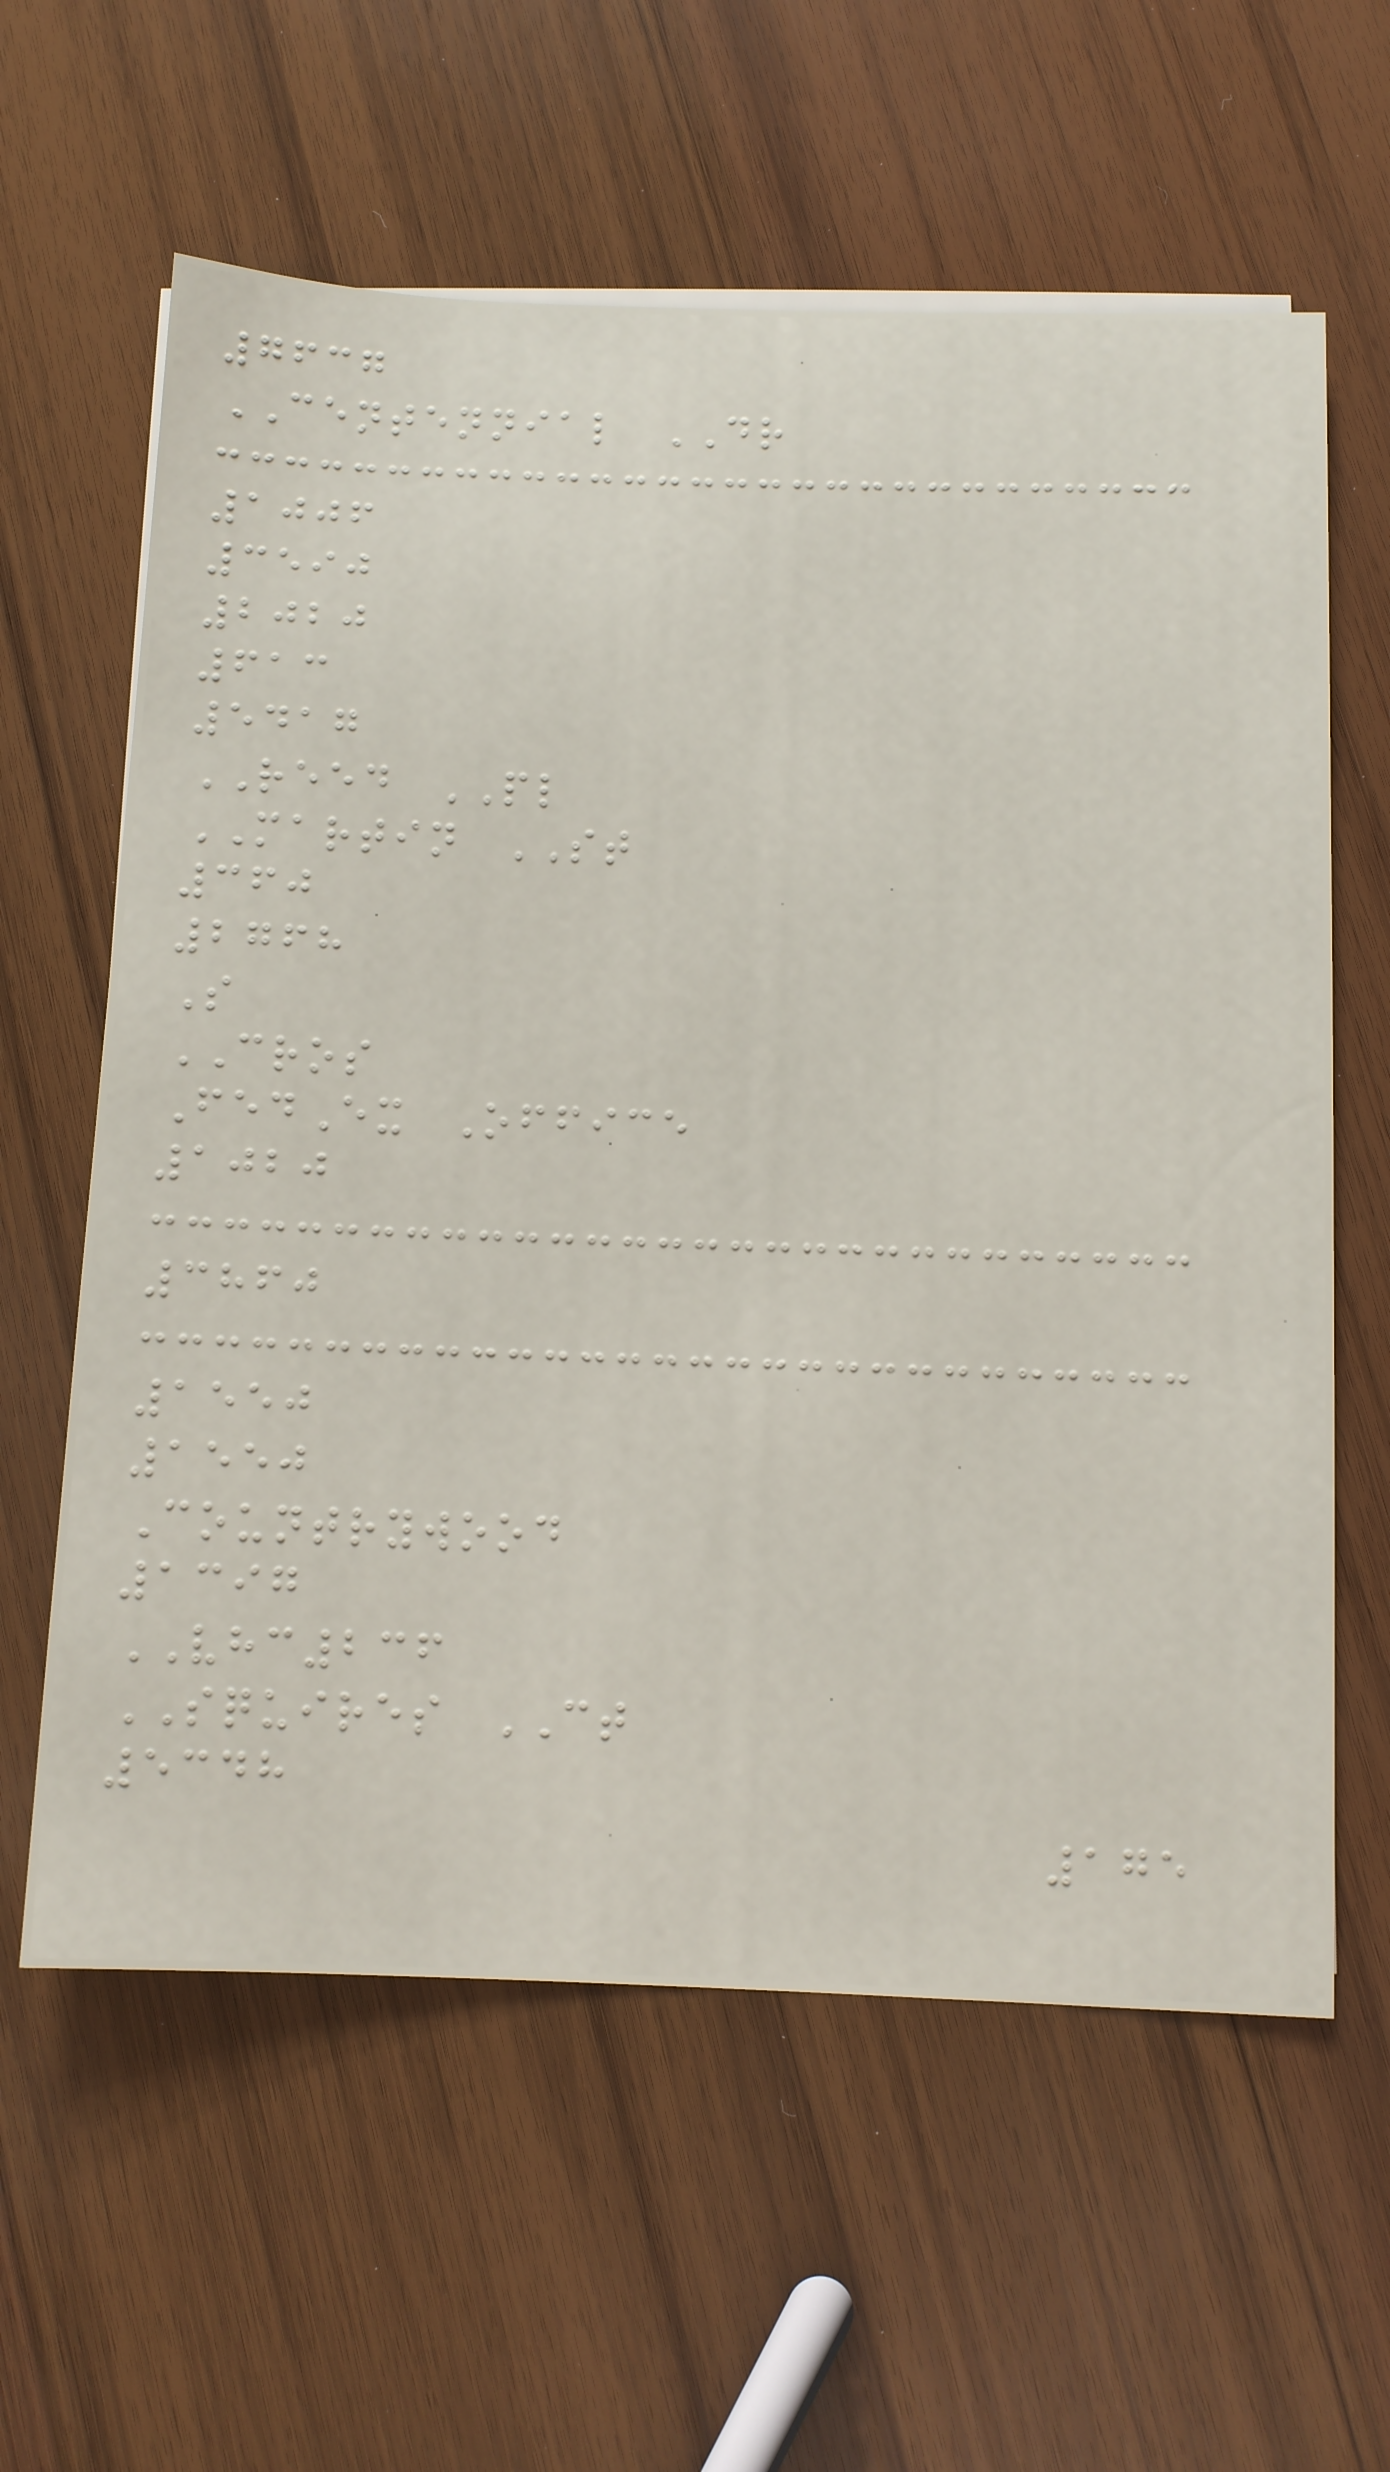7637
CENTENNIAL DR
1006
3590
2020
613
5417
REED PL
MARTIN ST
360
2768
S
CROS
FedEx Office
1020
3860
1550
1550
Countrywood
1397
VHC236
SQUIRES CT
5348
175
